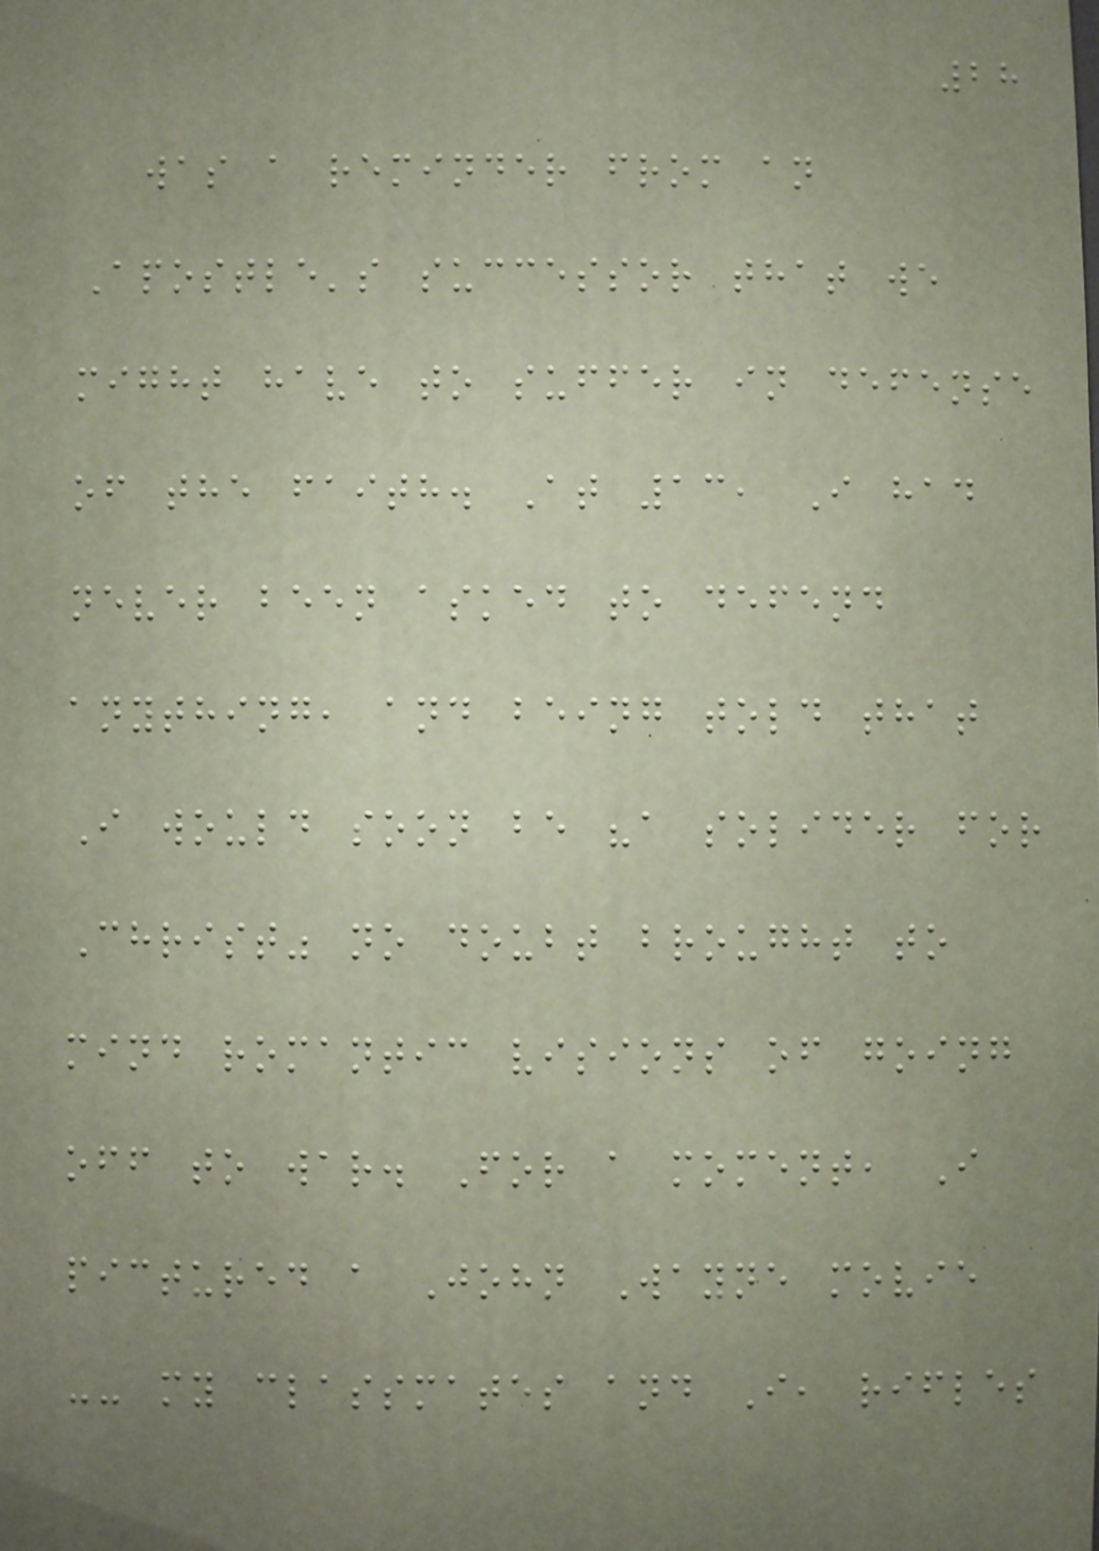28
was a reminder from an
Apostle's successor that we
might have to suffer in defense
of the faith. At 13, I had
never been asked to defend
anything, and being told that
I would soon be "a solider for
Christ" no doubt brought to
mind romantic visions of going
off to war. For a moment, I
pictured a John Wayne movie
-- my classmates and I, rifles
